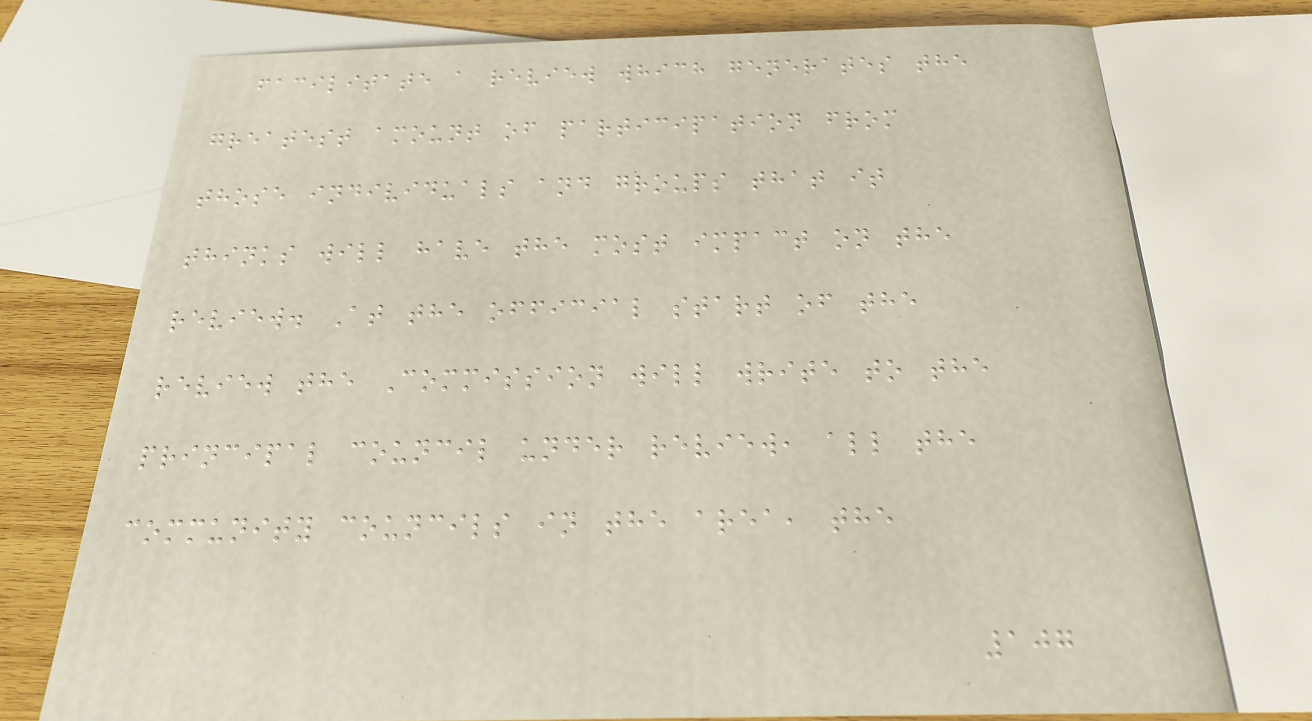facilitate a review which generates the
greatest amount of participation from
those individuals and groups that it
thinks will have the most impact on the
review. At the official start of the
review the Commission will write to the
principal council under review, all the
community councils in the area, the
107
